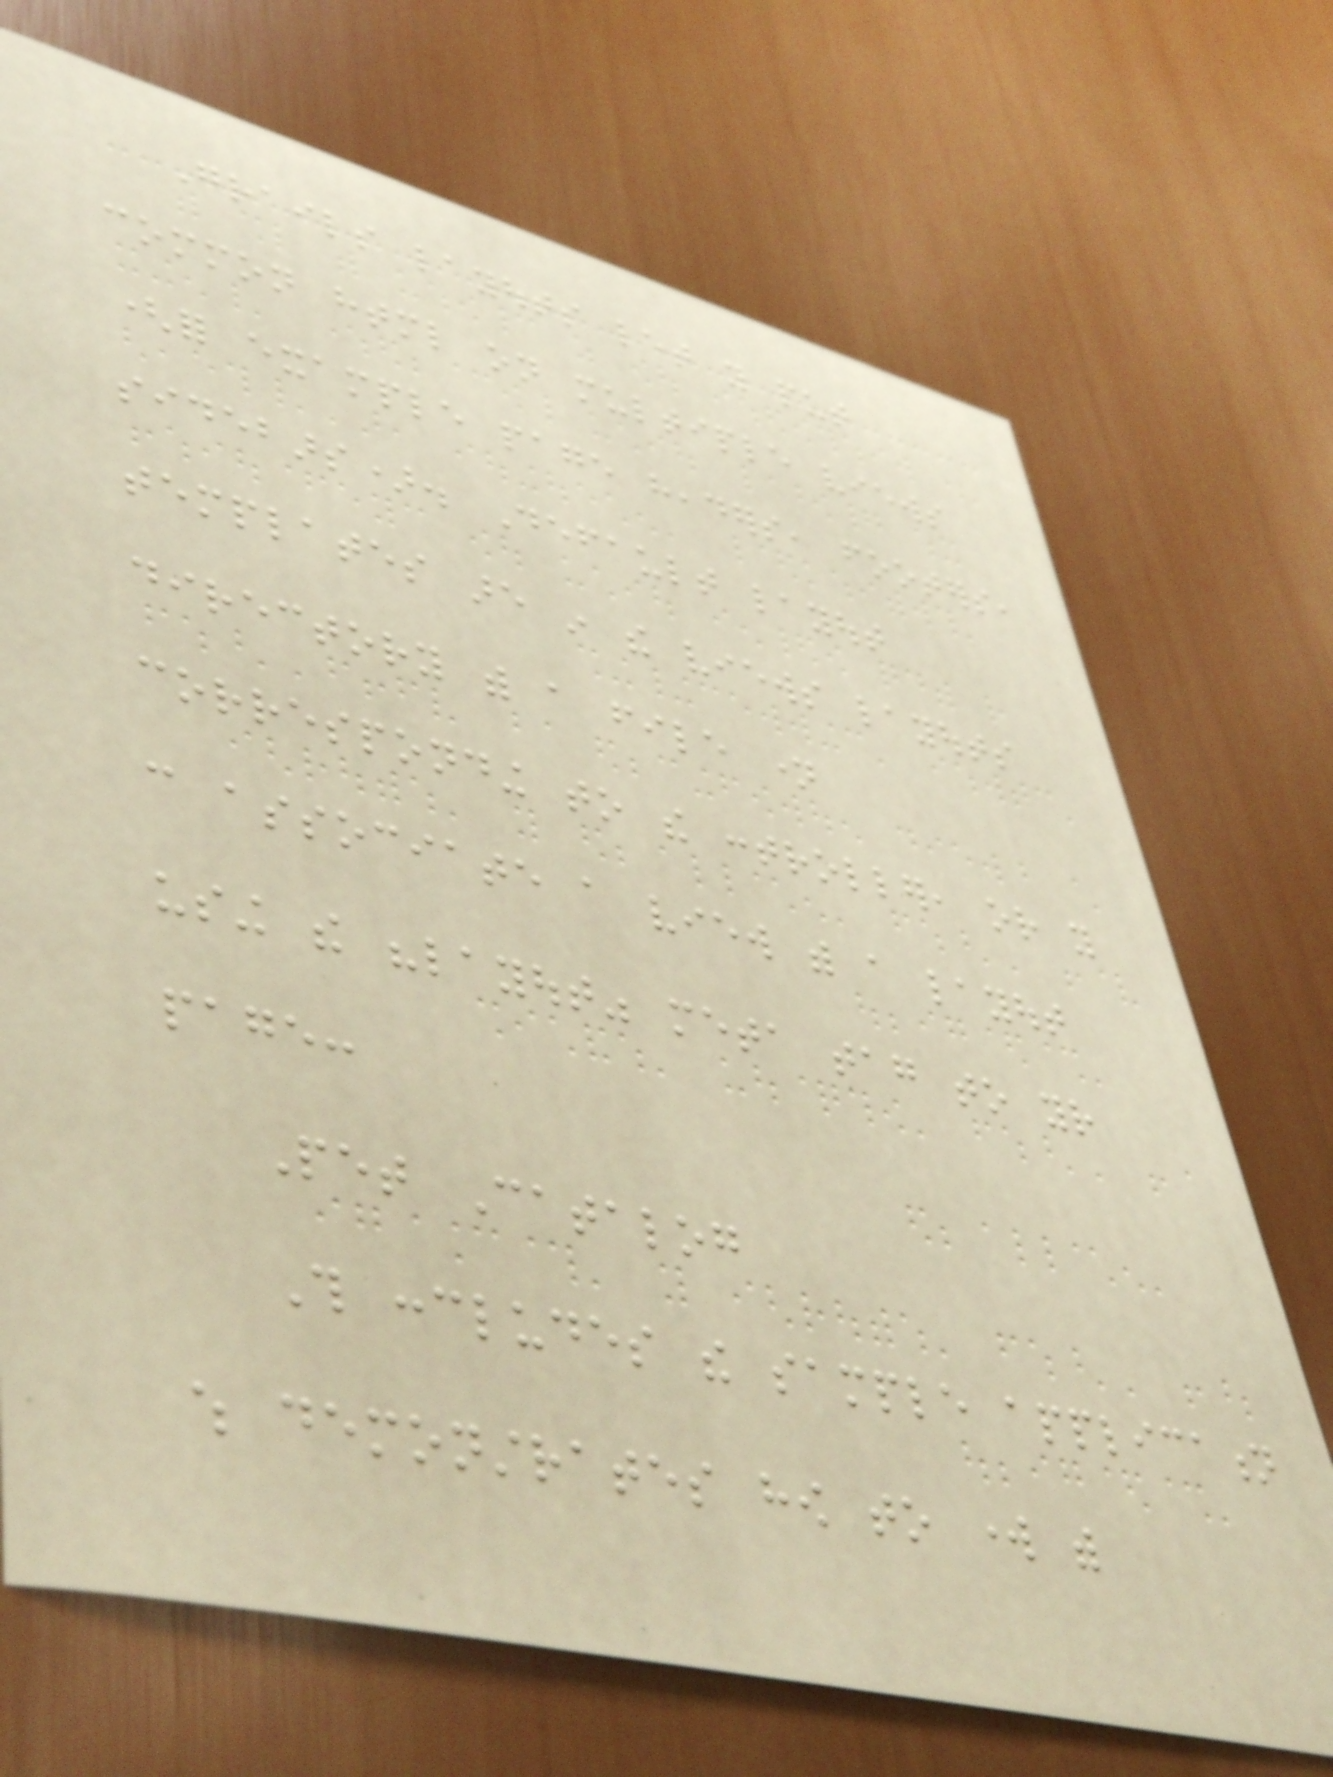Grails layouts let you put
common html on multiple views
(for example page headers, footers,
sidebars). Default layout
templates are in the views layouts
directory with a file name
corresponding to the controller, or you
can associate a view with a layout
using the "layout" meta tag to your
page:
Pet Catalog
This concludes the sample application
which demonstrates how to work with
